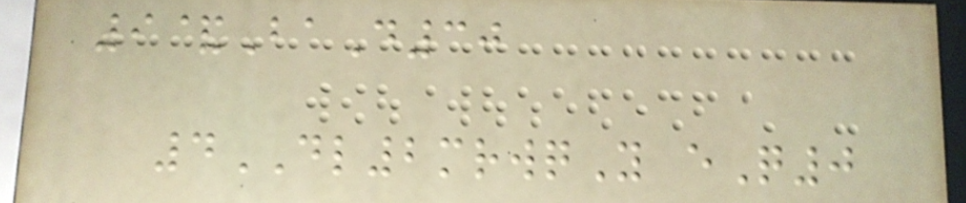9&BaD30
4DL2mrwqY eQ0
